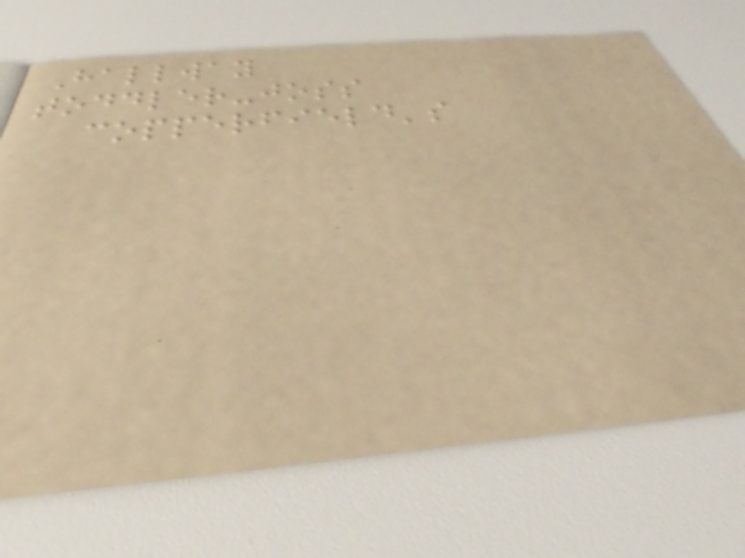Hallway
toddler-joss
copperfield's
